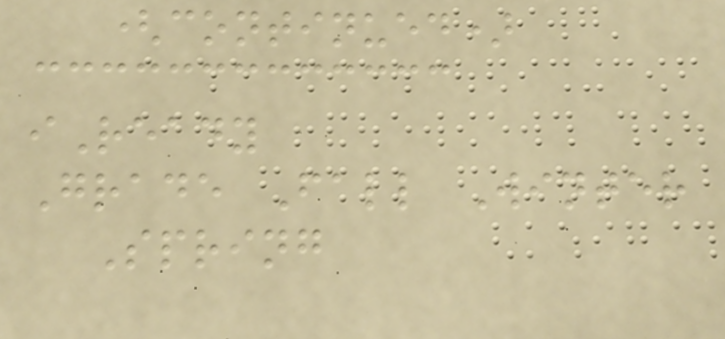(continued)
iReady
Grade Fall Winter
Spring
